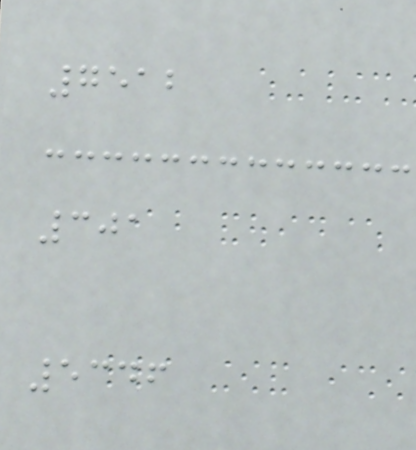7512
301
5346
